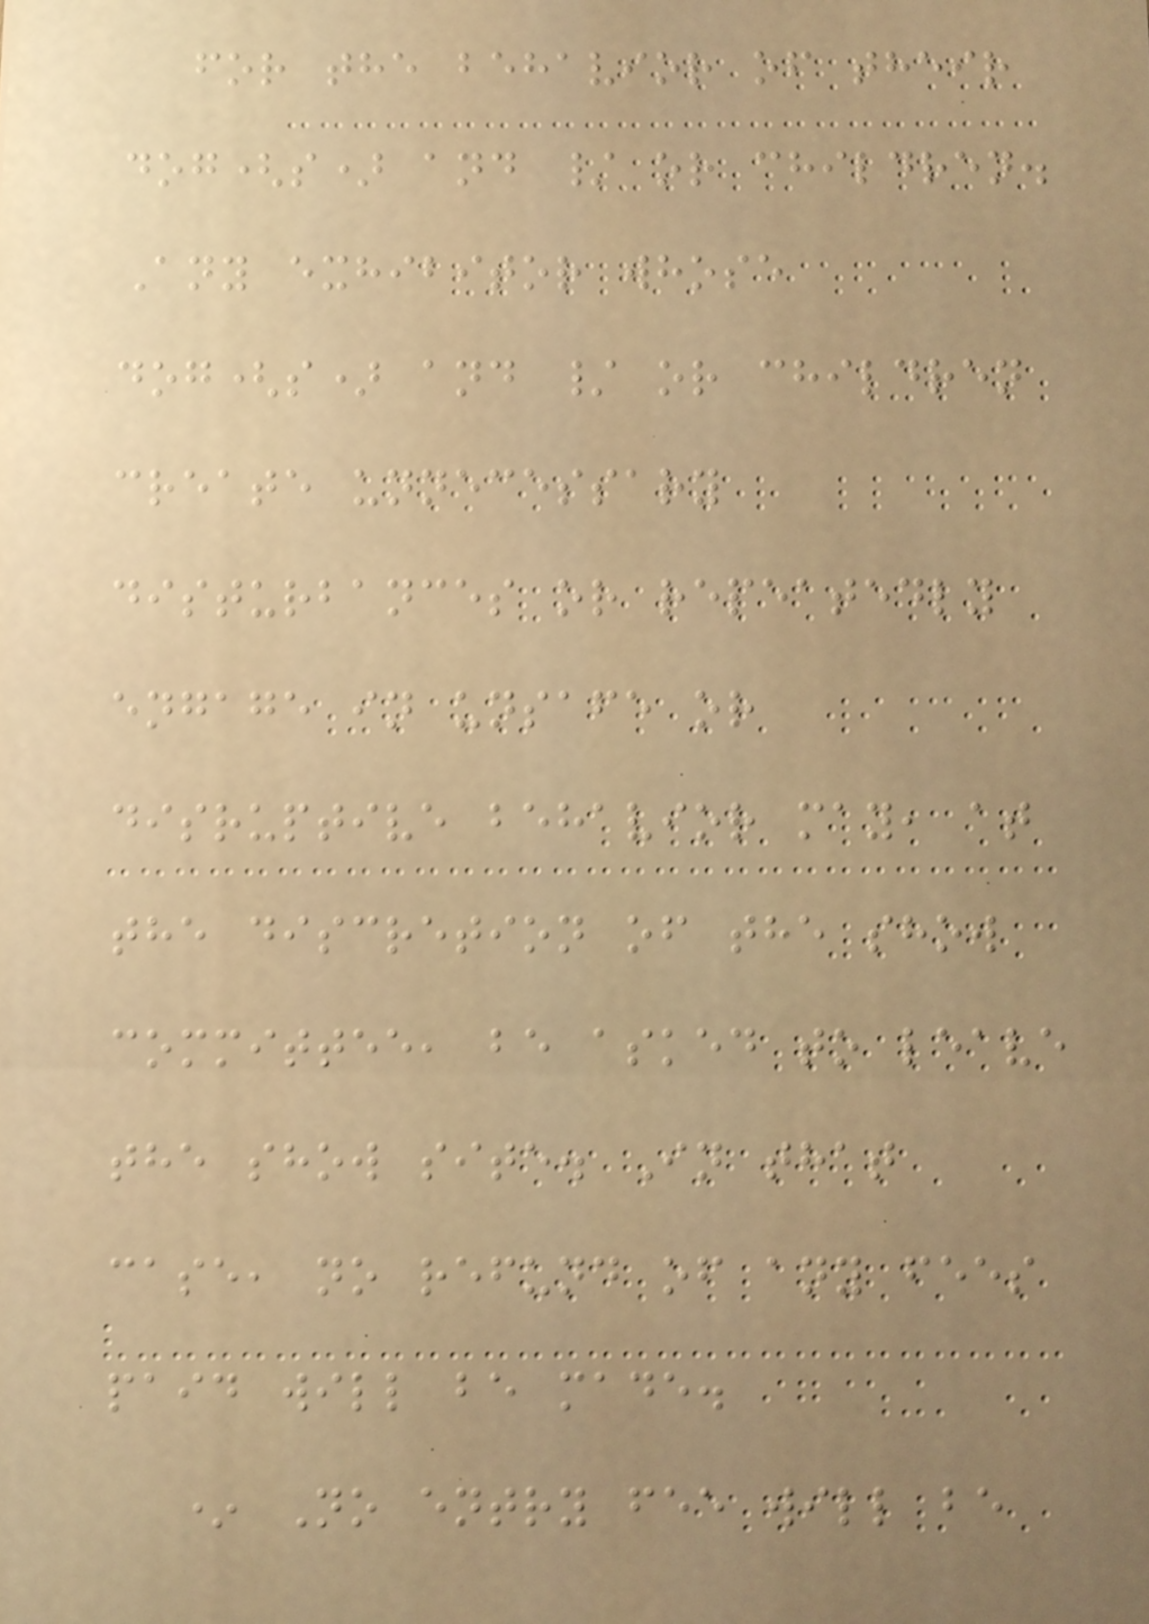for the behavior of their
dog(s) and / or children.
Any exhibitor whose
dog(s) and / or children
create unnecessary
disturbances or repeatedly
engage in unsafe or
disruptive behavior may, at
the discretion of the show
committee, be asked to leave
the show site. In that
case, no refund of any fees
paid will be made.
* No entry fee will be
